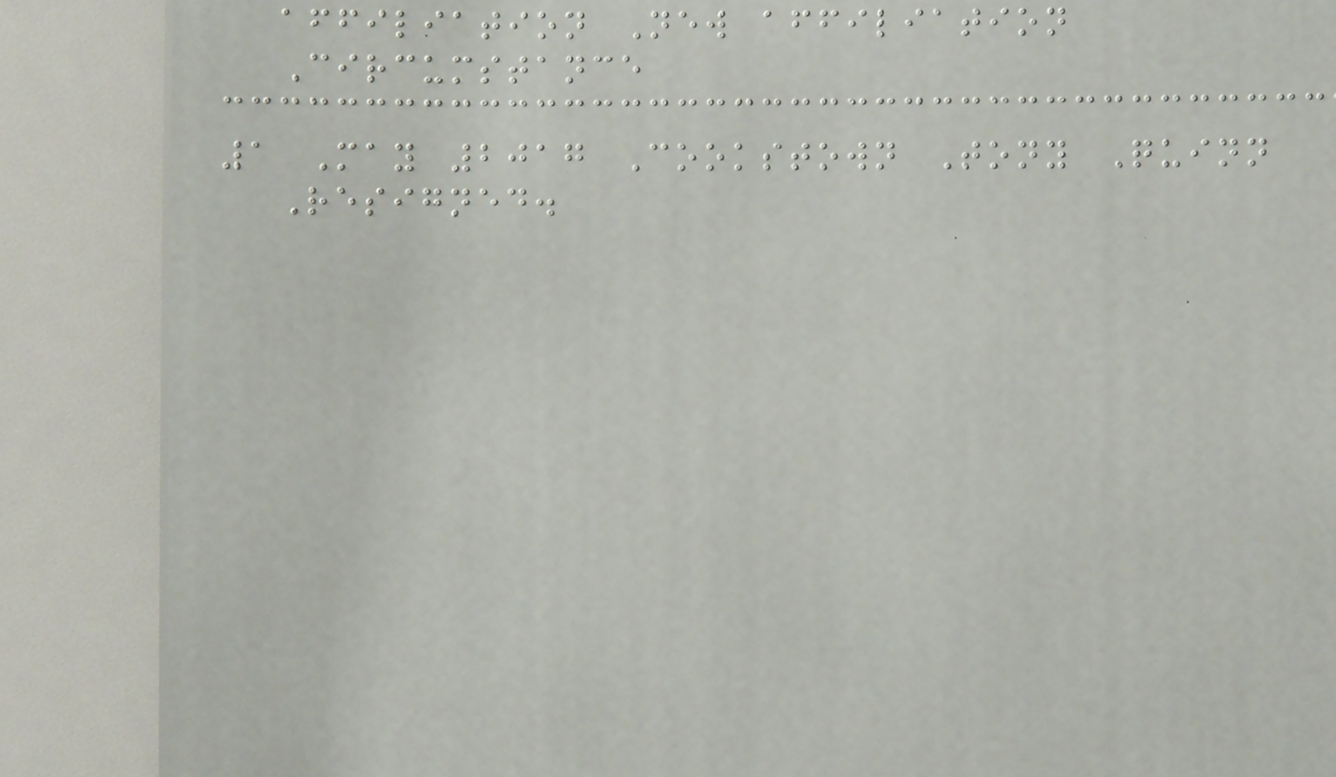affiliation New affiliation
Circumstance
1 May 2017 Cookstown Tony Quinn
Resigned.
